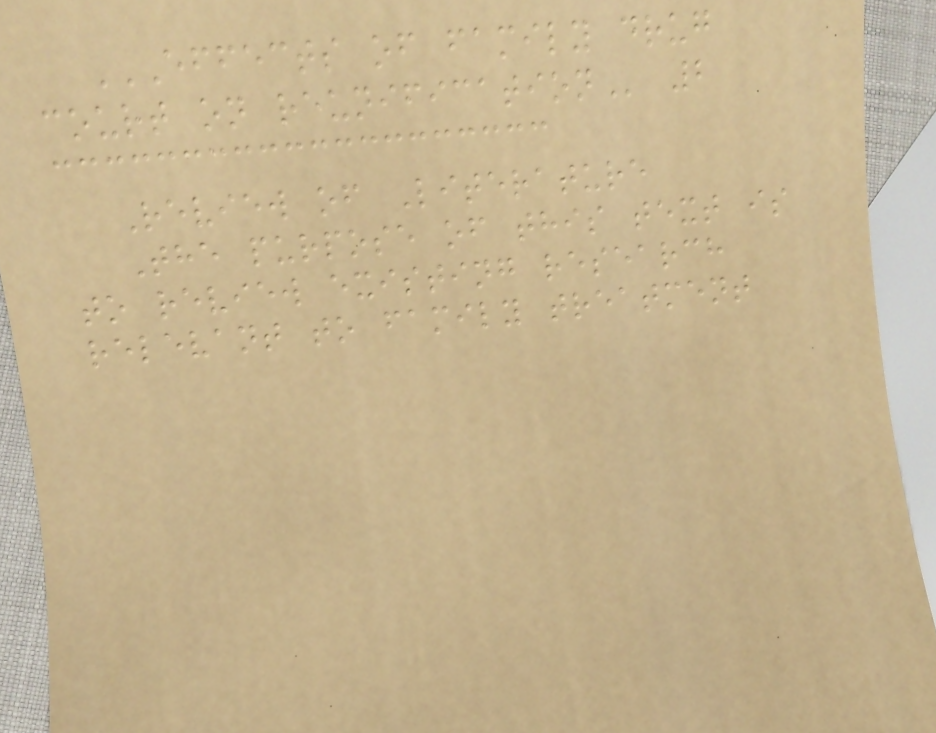EFFECTS OF FAMILY DRUG
COURT ON REUNIFICATION 2
Review of Literature
The purpose of this text is
to review existing research
relevant to family treatment
